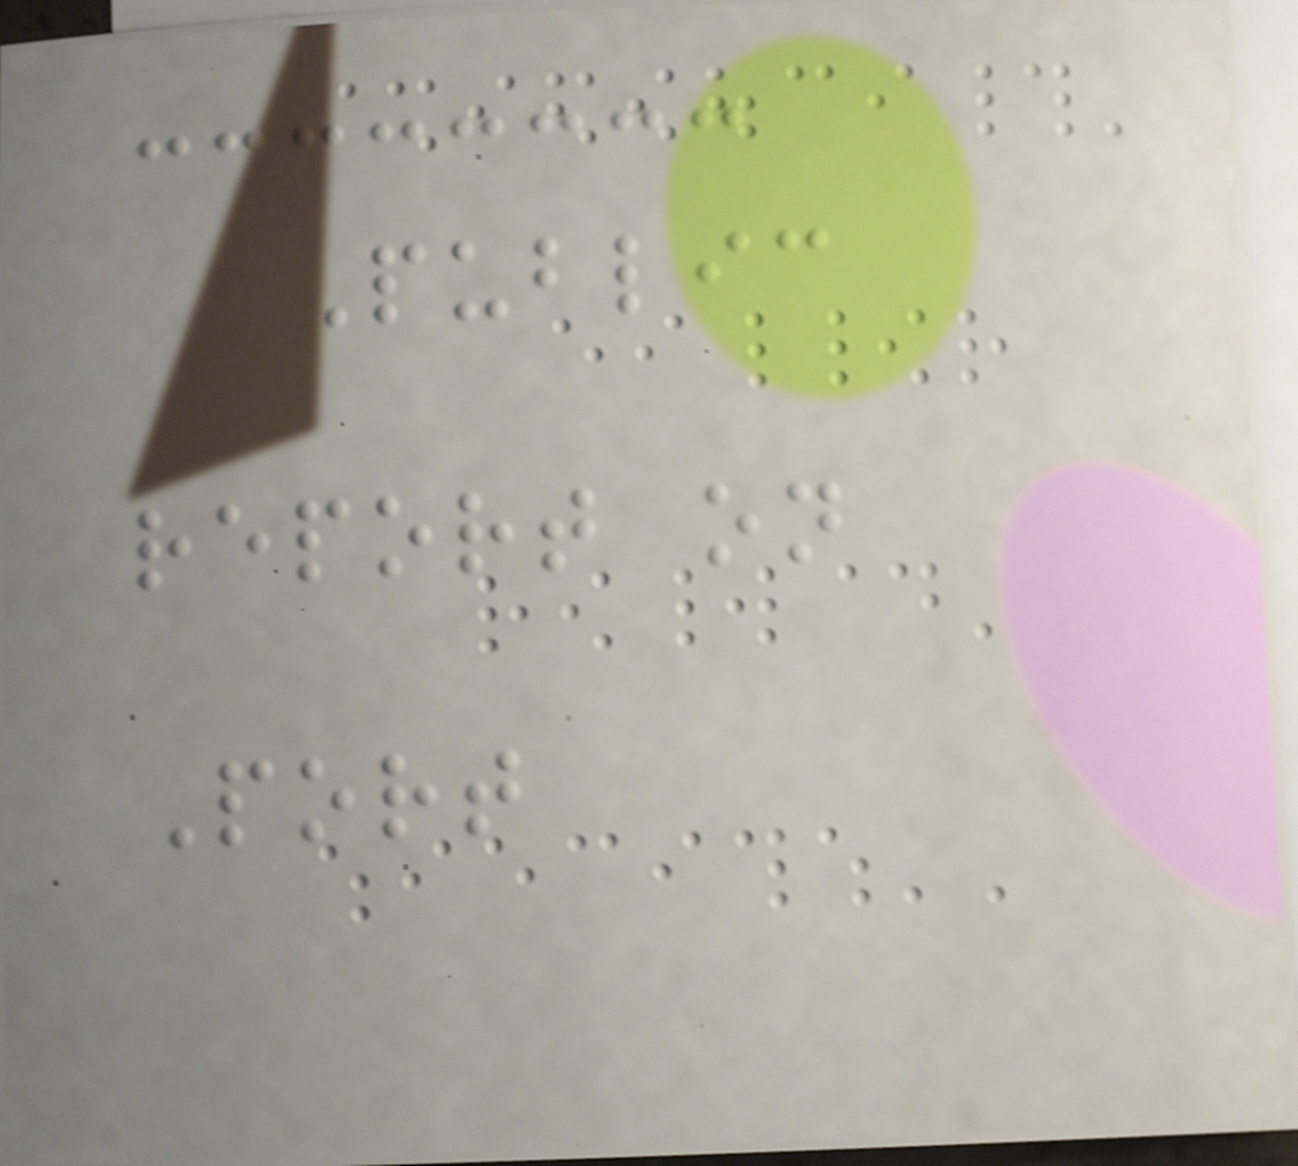Public
report on
Port
